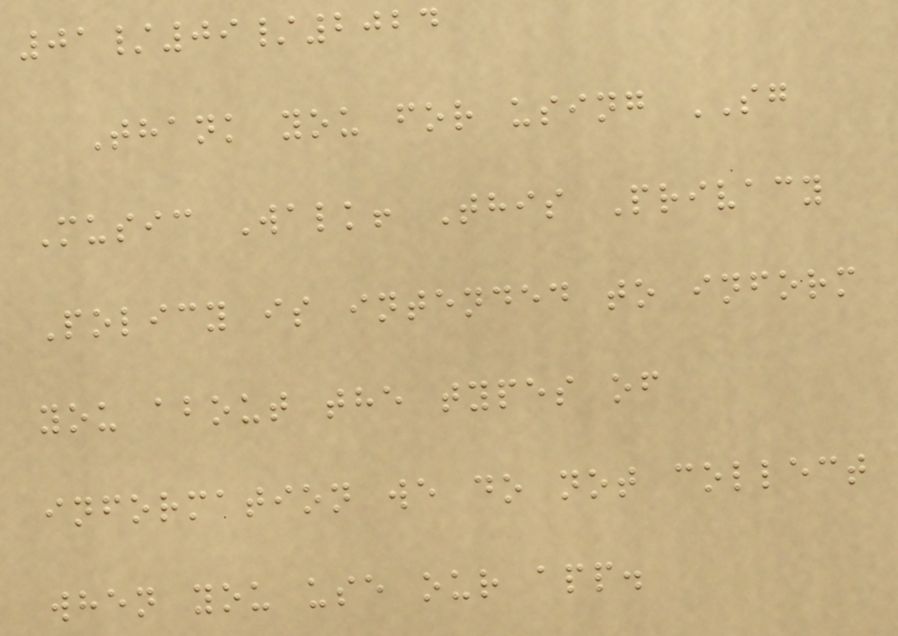01/09/2024
Thank you for using SG
Music Walk! This Privacy
Policy is intended to inform
you about the types of
information we do not collect
when you use our app.
